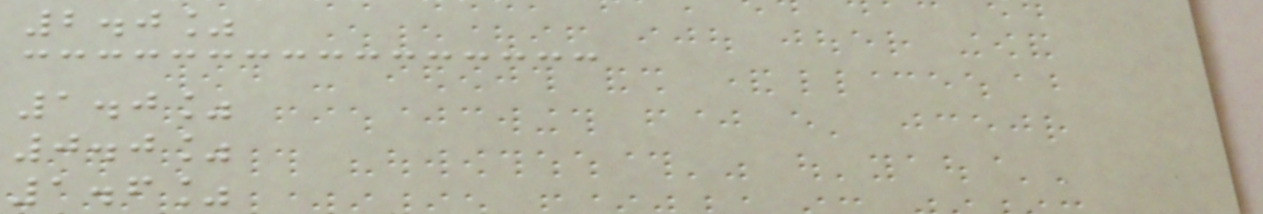2.0%
1.0%
0.0%
1.6%
